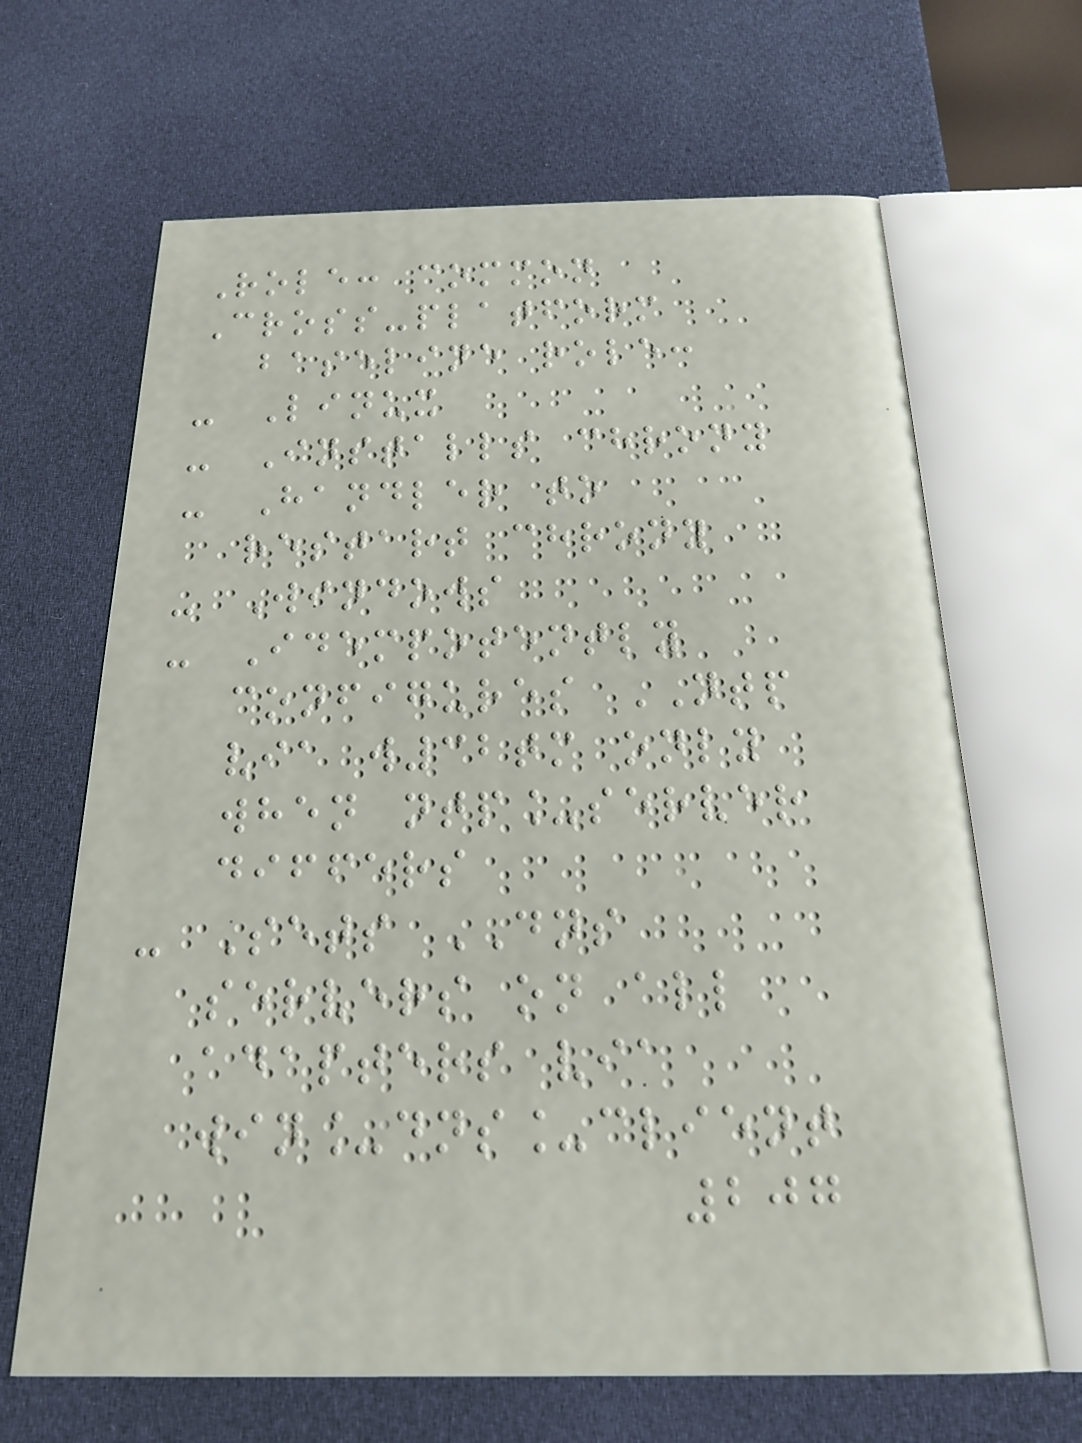Role: common
Cross-platform
baseline role:
- Linux
- Installs chrony
- Handler to
restart chrony
- Windows
- Idempotently
configures NTP
via w32tm only
when ntp_server
differs
- Sets DNS
servers on all
adapters via
win_dns_client
207
